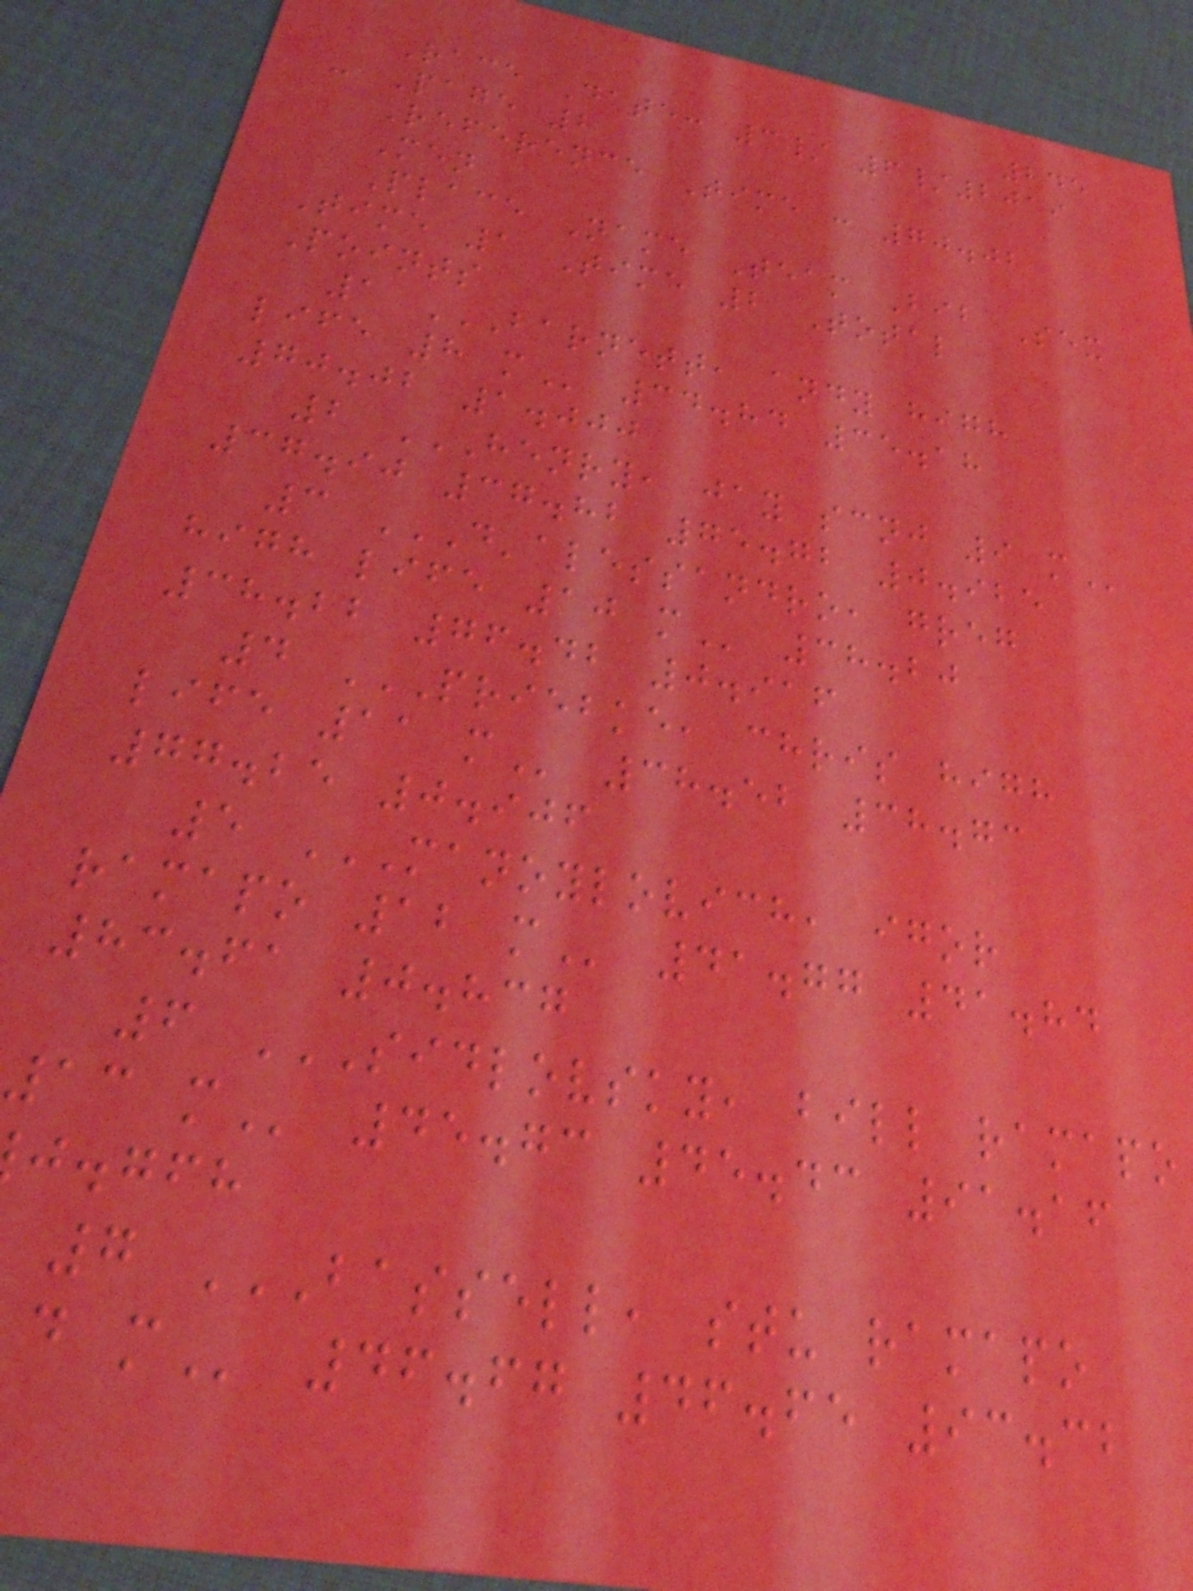245
Race Date: 3/ 6/2019
- Page 2
Reference Time : 70.02
Men
Place Name Team Bib Sex
Time 1 Time 2 Total
Points
1 BARNETT, ANDY HIGH
life 8
70.02 1.000
2 HENRY, JAY SCNJ 9 M
37.90 37.82 75.72 0.925
3 D'ALESSANDRO, GREG
high life 10
38.22 76.42 0.916
4 PRIEBKE, CHRIS HIGH
life 11
77.25 0.906
5 MANOYLOVICH, IGOR
ramapo 12
83.61 0.837
6 SIDLOVSKY, BILL RAMAPO
j.gfh
7 BASSELL, STU RAMAPO
